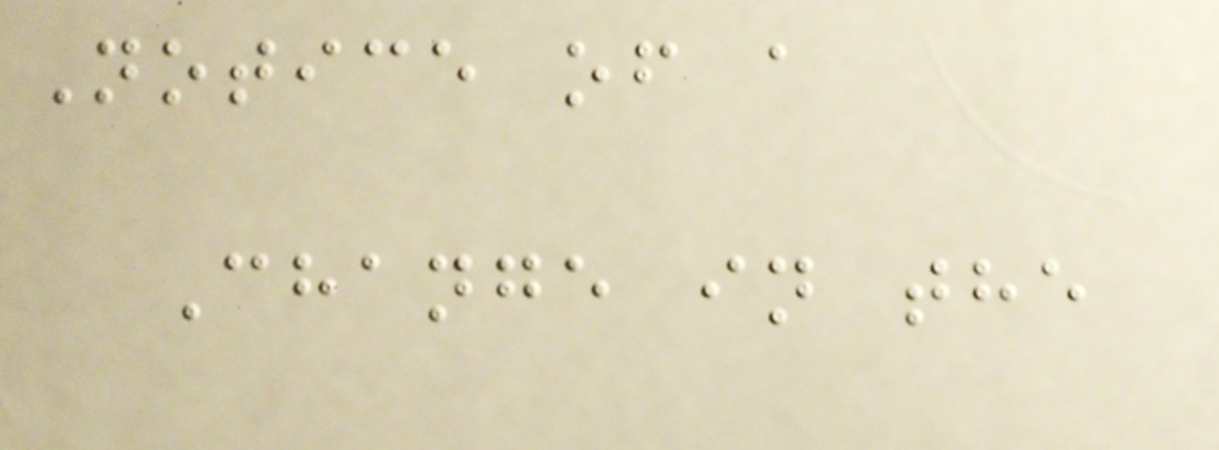Notice of a
Change in the
